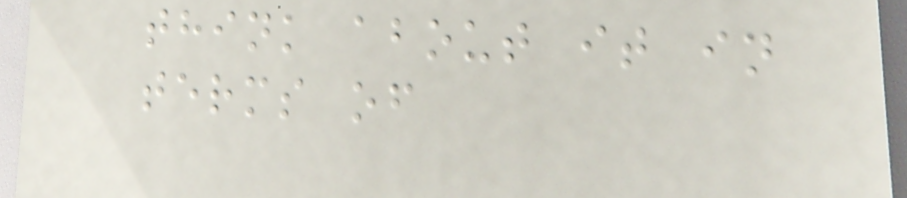think about it in
terms of
